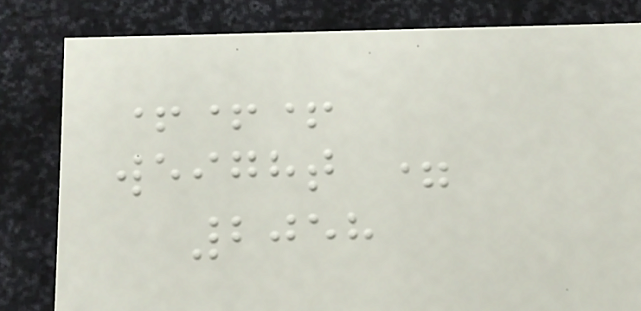+++
weight =
2058
